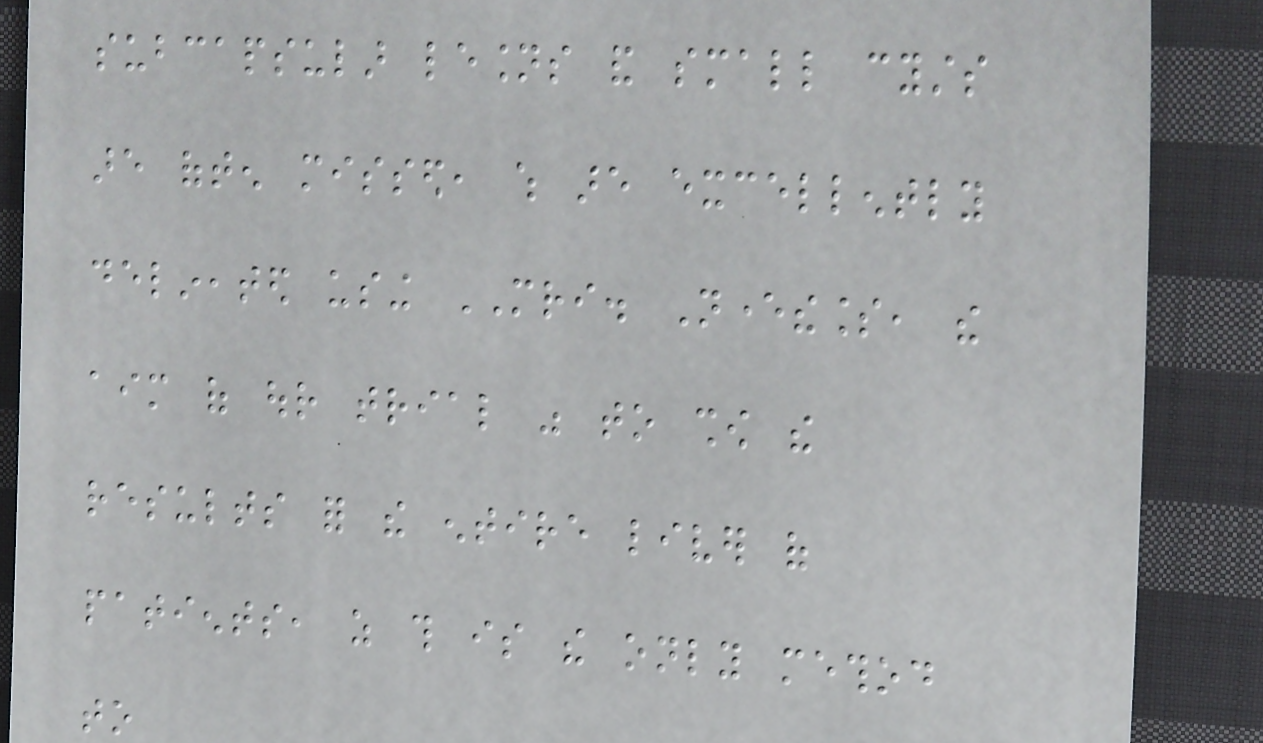subcapsular lesions and small cysts
are often missed, which are excellently
delineated using MRI. Nevertheless, the
aim of our trial was to show the
results for the entire liver of
patients, as this is the only method
to
